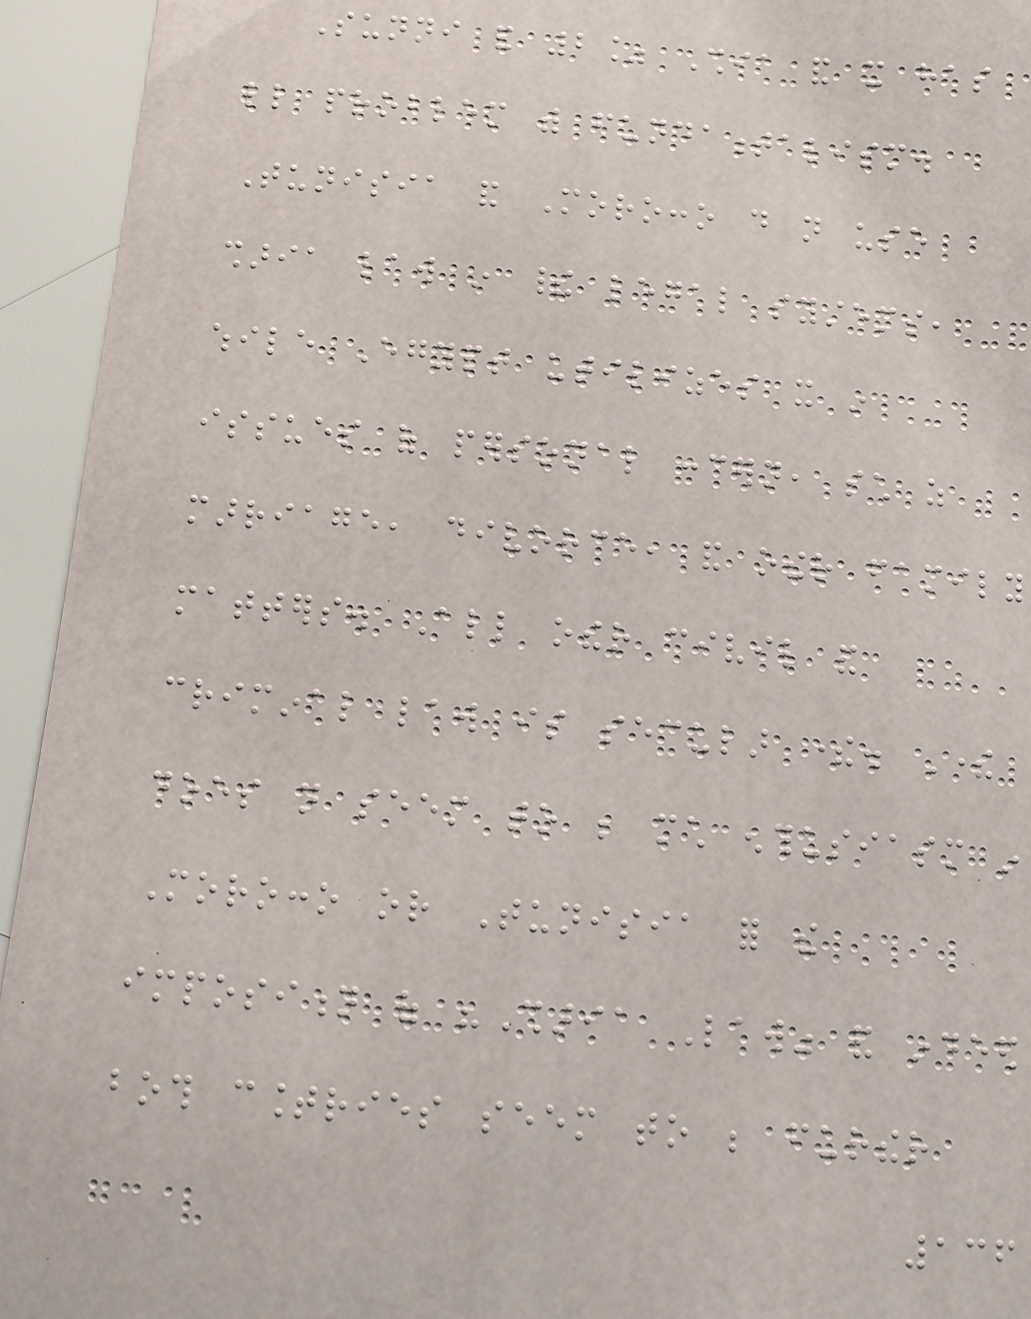Sunni and 2% Shia and it has
little problem with fundamentalism.
Tunisia and Morocco do not use
sharia law in their legal systems,
while Egypt utilizes it in
issues of personal concern, such as
marriage, divorce, and other family
matters. All other civil and
criminal law is secular there. There
does not seem to be much enthusiasm in
Morocco or Tunisia for the
imposition of "Sharia Law" and indeed
both countries seem to be further
136
